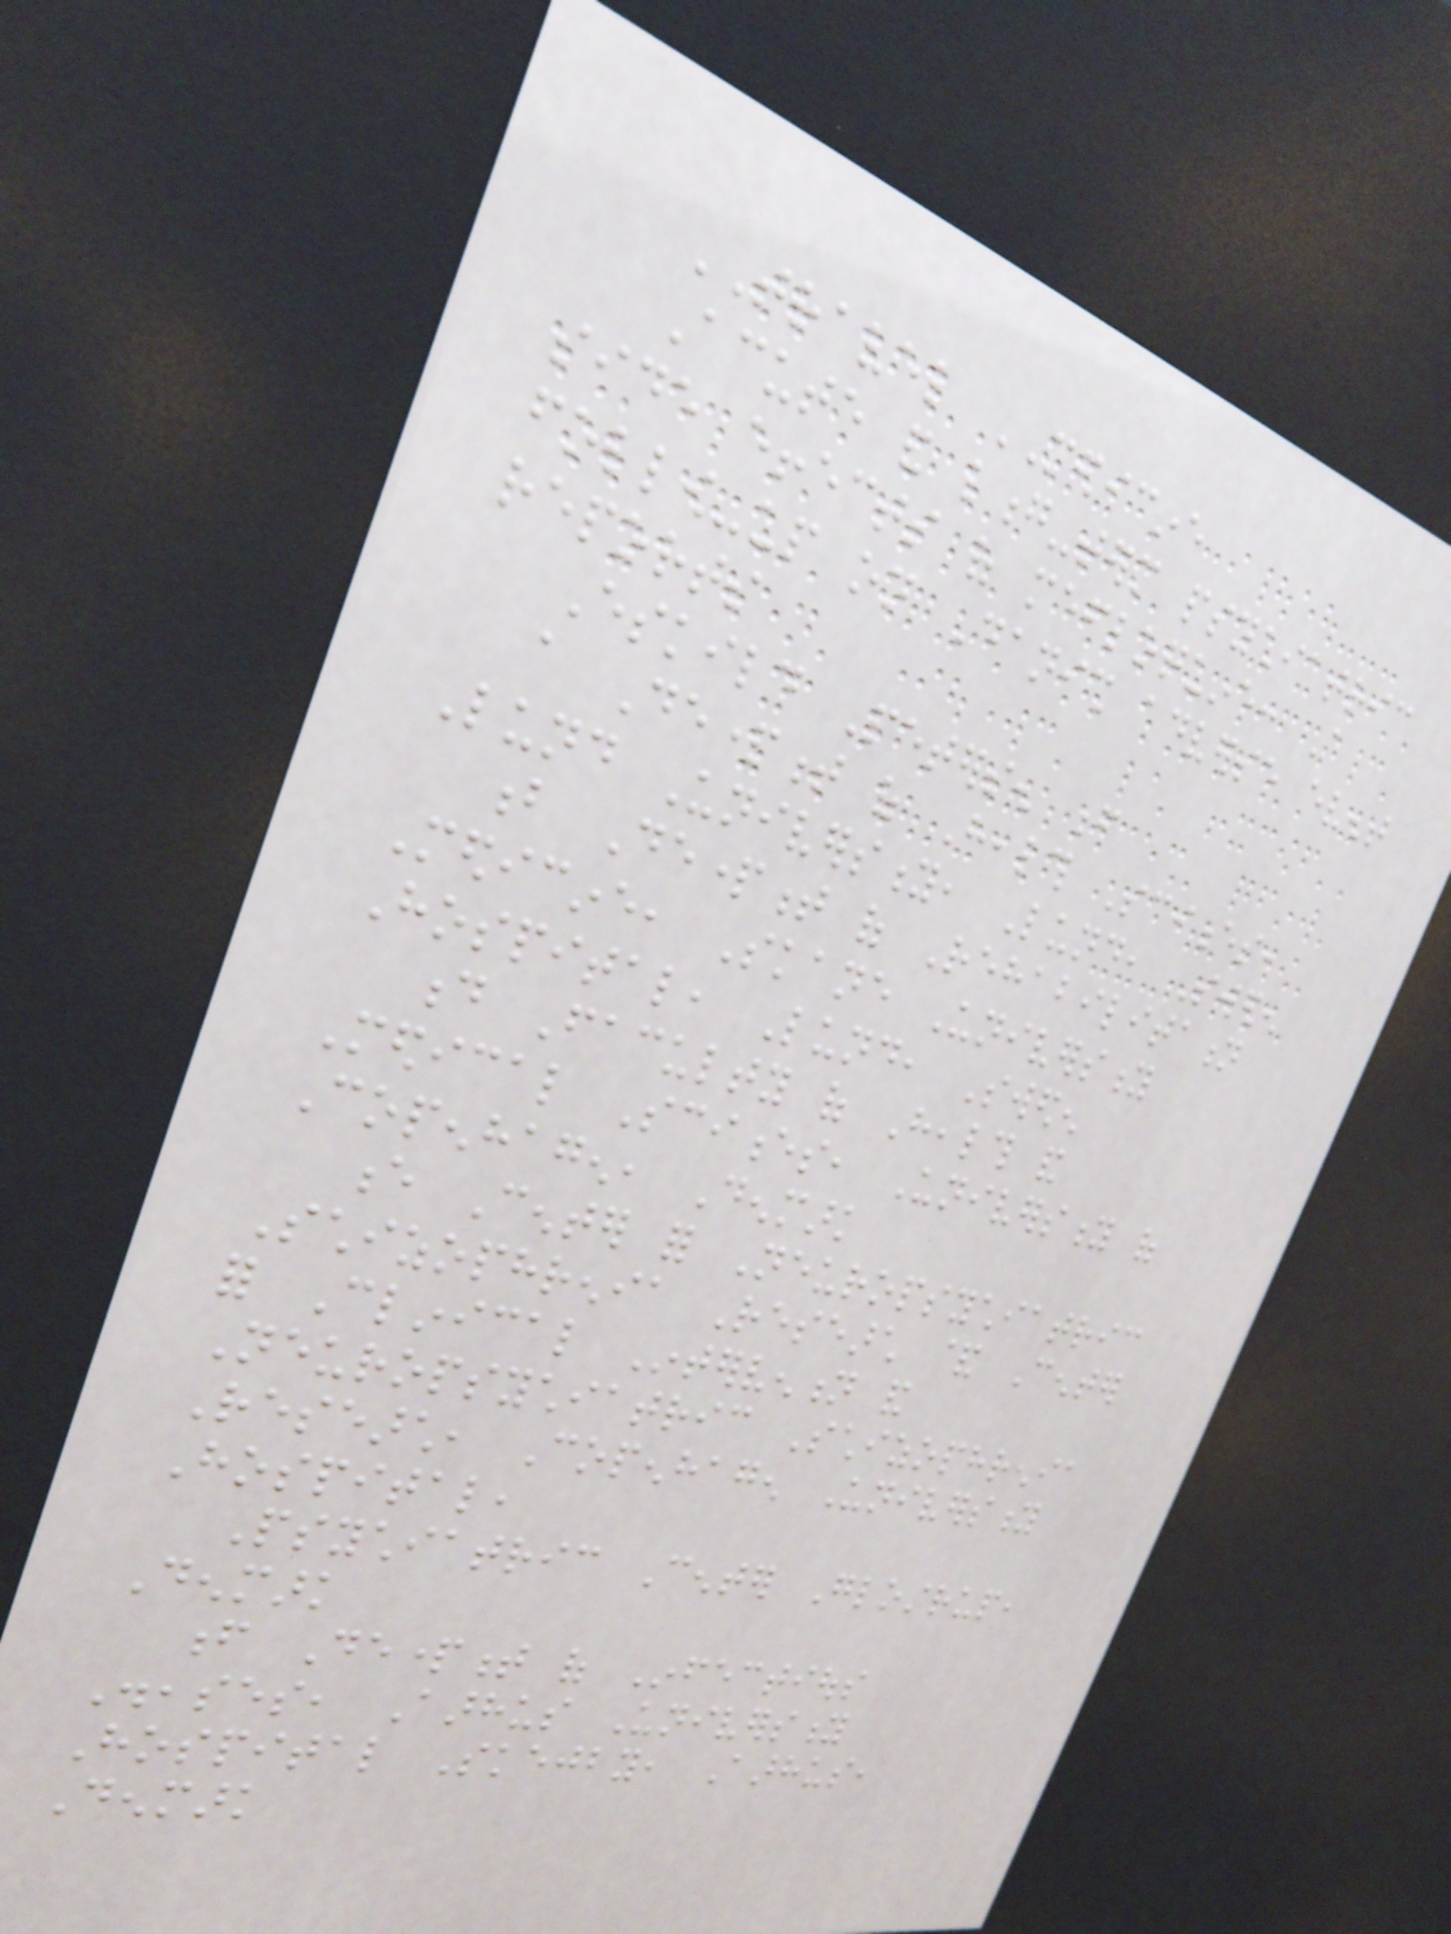TRAVEL MEDICINE
Acute and long-term psychiatric
side effects of mefloquine: A
follow-up on Danish adverse event
reports
Eskild Petersen f
a Department of Health Sciences,
Lund University, Lund, Sweden
b Department of Rehabilitation
Medicine, Skane University
Hospital, Lund, Sweden
d Faculty of Health and
Medical Sciences, University of
Copenhagen, Denmark
e Center for Neuropsychiatric
Schizophrenia Research & Center
for Clinical Intervention and
Neuropsychiatric Schizophrenia
Research, Copenhagen University
Hospital,
Psychiatric Center Glostrup,
Denmark
f Department of Infectious
Diseases, Aarhus University
Hospital Skejby, Aarhus,
Denmark
